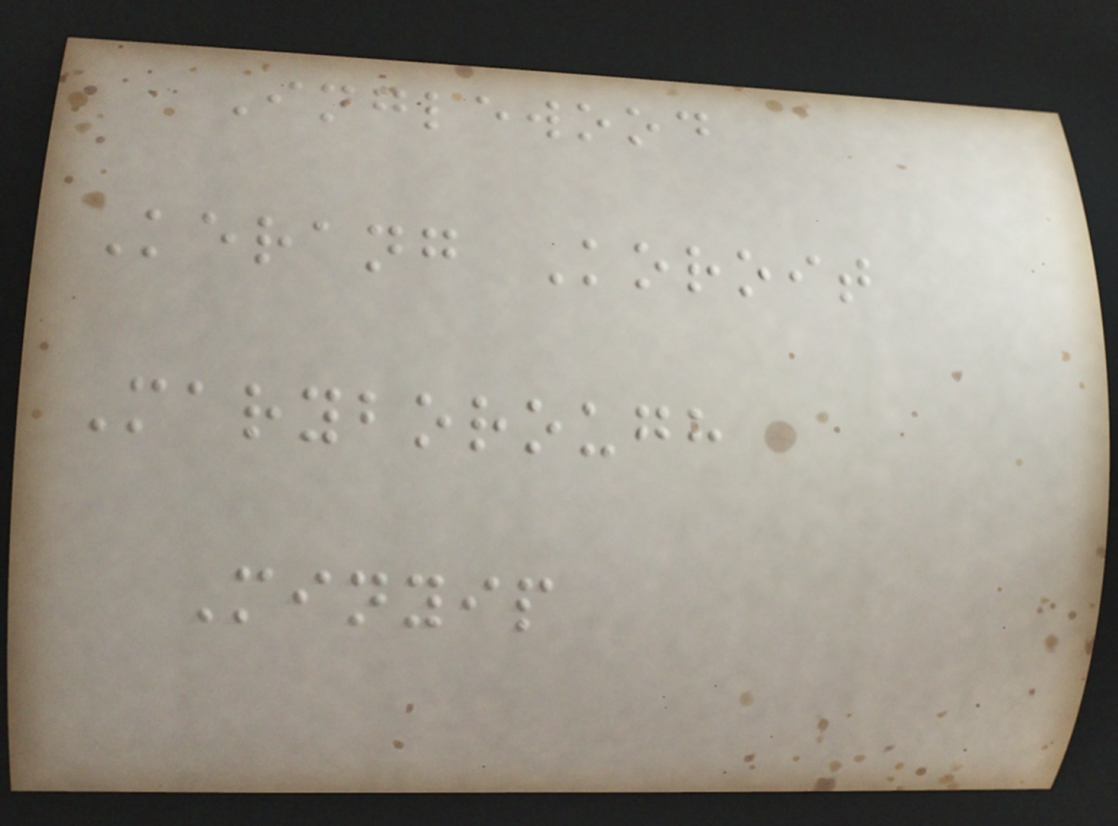Inglewood
Kerang Koroit
Maryborough
Minyip
